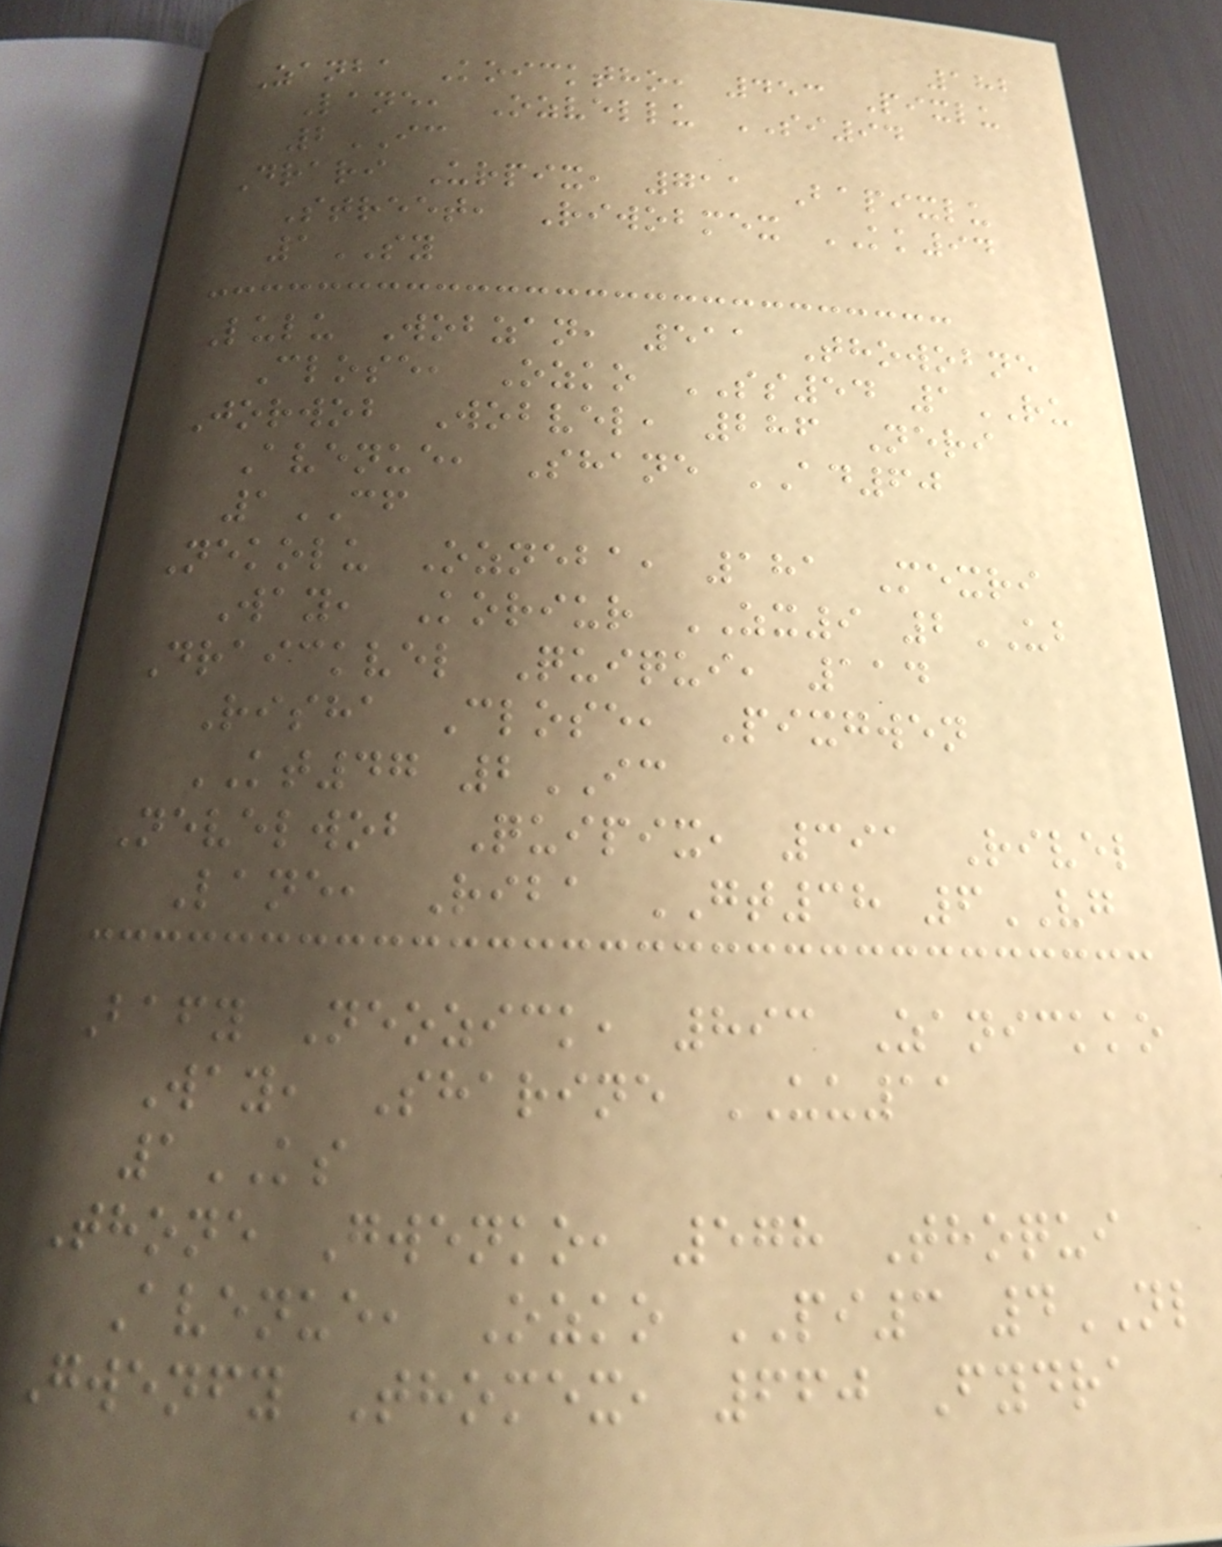182
Zanba Koicktho, 453 Pixlu
Lane, Ozvellu SI94
2IC
Drari Urpix, 711 Bapixlu
Street, Riwobmex KK94
1SY
Lulu Wobzan, 511 Thowobne
Close, Ozko SS54 1RU
Jorwob Wobvel, 286 Neri
Avenue, Shane AD60
1CF
Nekolu Ozneba, 181 Mexri
Way, Koriur ZX9 2UB
Draickvel Quiqui, 114
Risha Close, Pixgwen
KT47 2IC
Nevelwob Quipix, 391 Rivel
Lane, Riba GT38 6VG
Bafy Neozick, 893 Zanickko
Way, Sharine UU11
1KS
Thone Gwenko, 578 Thoqui
Avenue, Ozko PI3 4NL
Gwenfy Thomex, 660 Fydra
